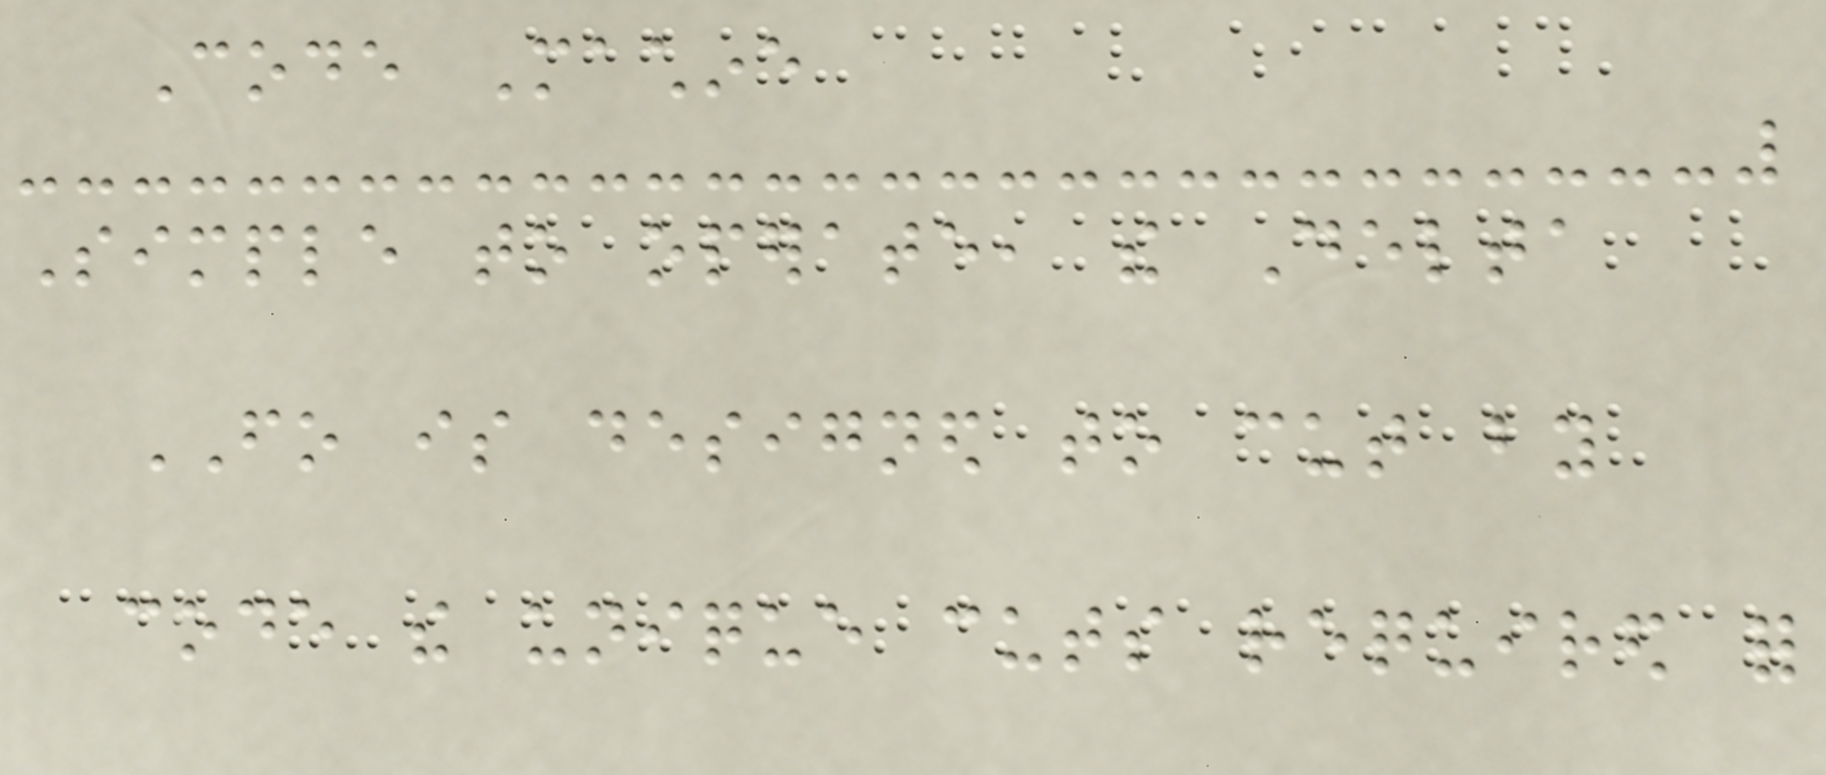Code Machine
Simple to operate, the Delta
FO is designed to cut by
code the unique cuts required for
